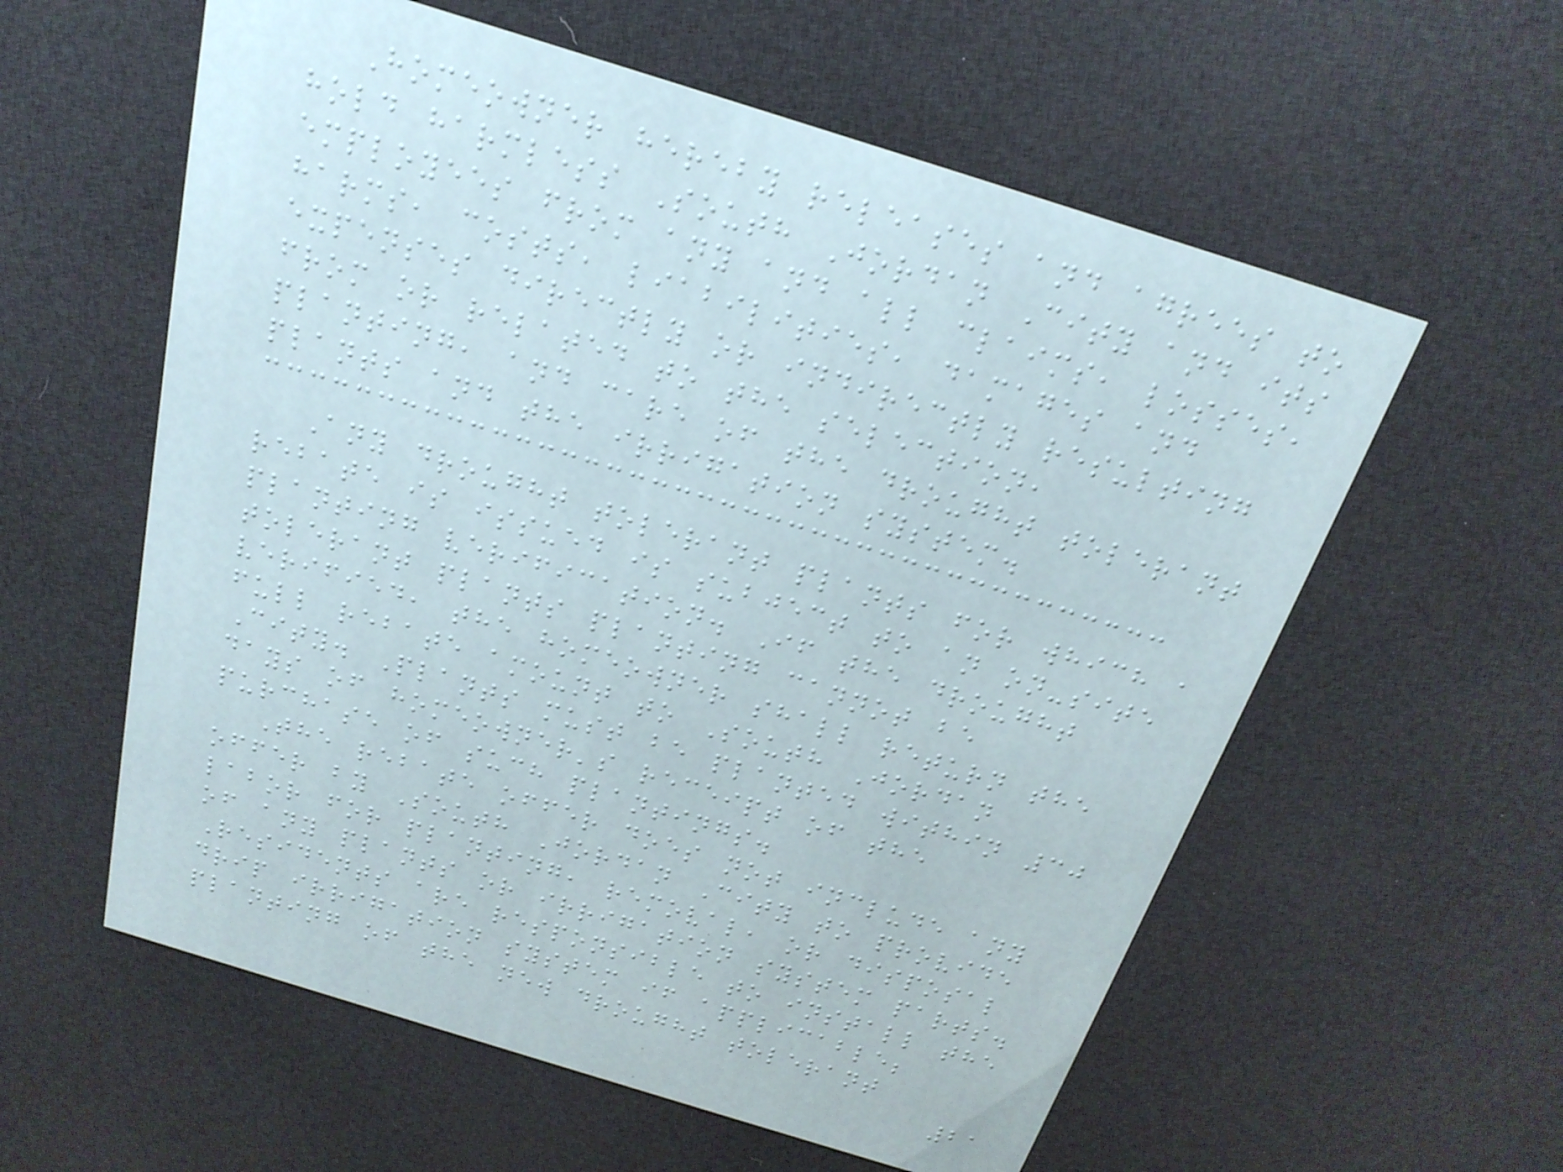Homeowner hereby releases and agrees to
hold harmless South Jordan City and its
employees from any and all claims, losses,
harms, costs, liabilities, damages and
expenses directly or indirectly resulting
from or related to the selection,
planting, and care of the drought tolerant
plants and the irrigation system.
Any drought tolerant plants for which a
rebate is issued is subject to an on-site
planting verification. If the drought
tolerant plants planting cannot be
verified, the homeowner shall return the
full rebate amount to South Jordan
City. Plants must be planted within 30
days of homeowner's receipt of the
purchase of such plantings.
The rebate offer does not include any
offer by South Jordan City to provide
labor for planting, removal, or disposal
of any plants or irrigation system parts.
Residents are responsible to install the
drip irrigation system if applicable;
planting of the new drought tolerant
21
